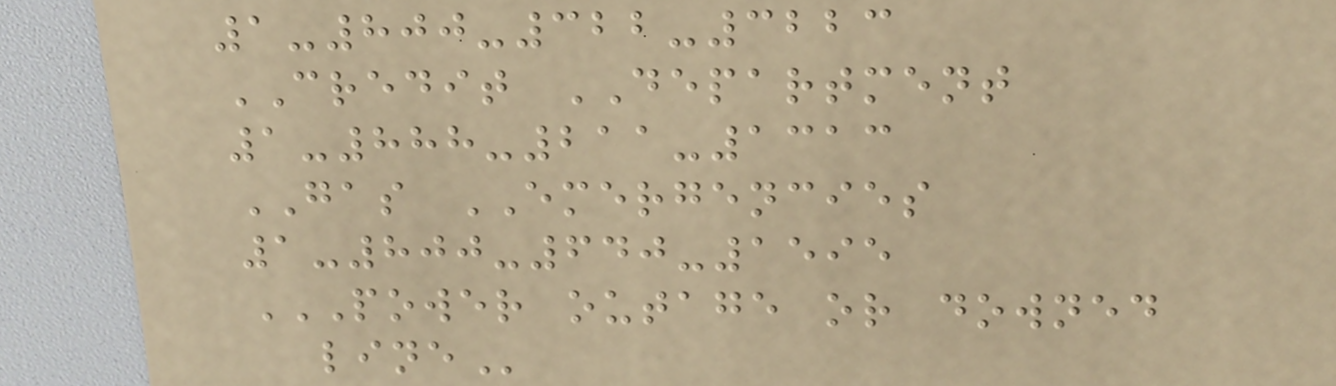1-800-322-3223
CREDIT DEPARTMENT
1-888-211-1313
GAS EMERGENCIES
1-800-640-1595
POWER OUTAGE OR DOWNED
LINE
